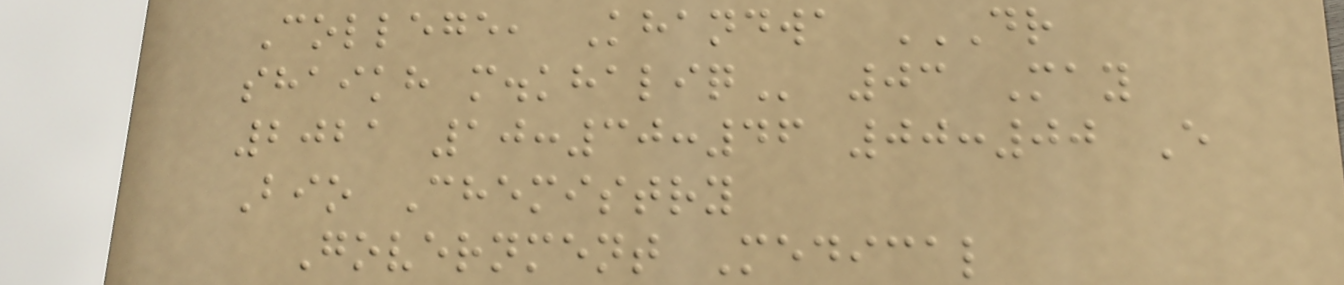College, Khandwa DR
SHAIKH M.KHALIQ 03 May
2021 10:30:46 00:00 E
Bio Chemistry
Government Medical
